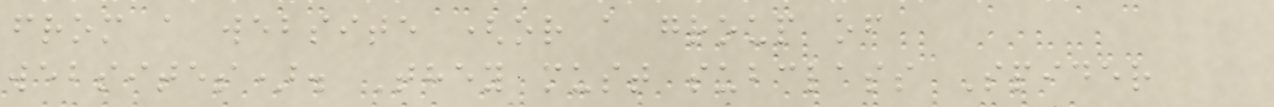from a website (or a group of
websites). They must subclass Spider
